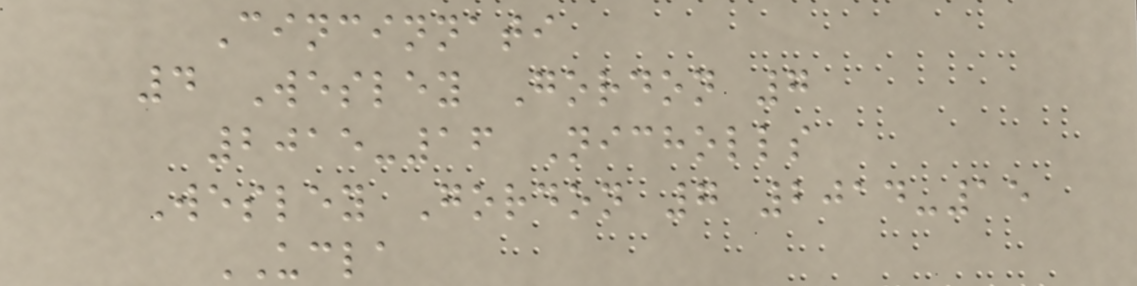Cincinnati
4 Wesley Gordon 7
2015-16 Nicholls
Wesley Gordon 7 2014-15
UCLA
